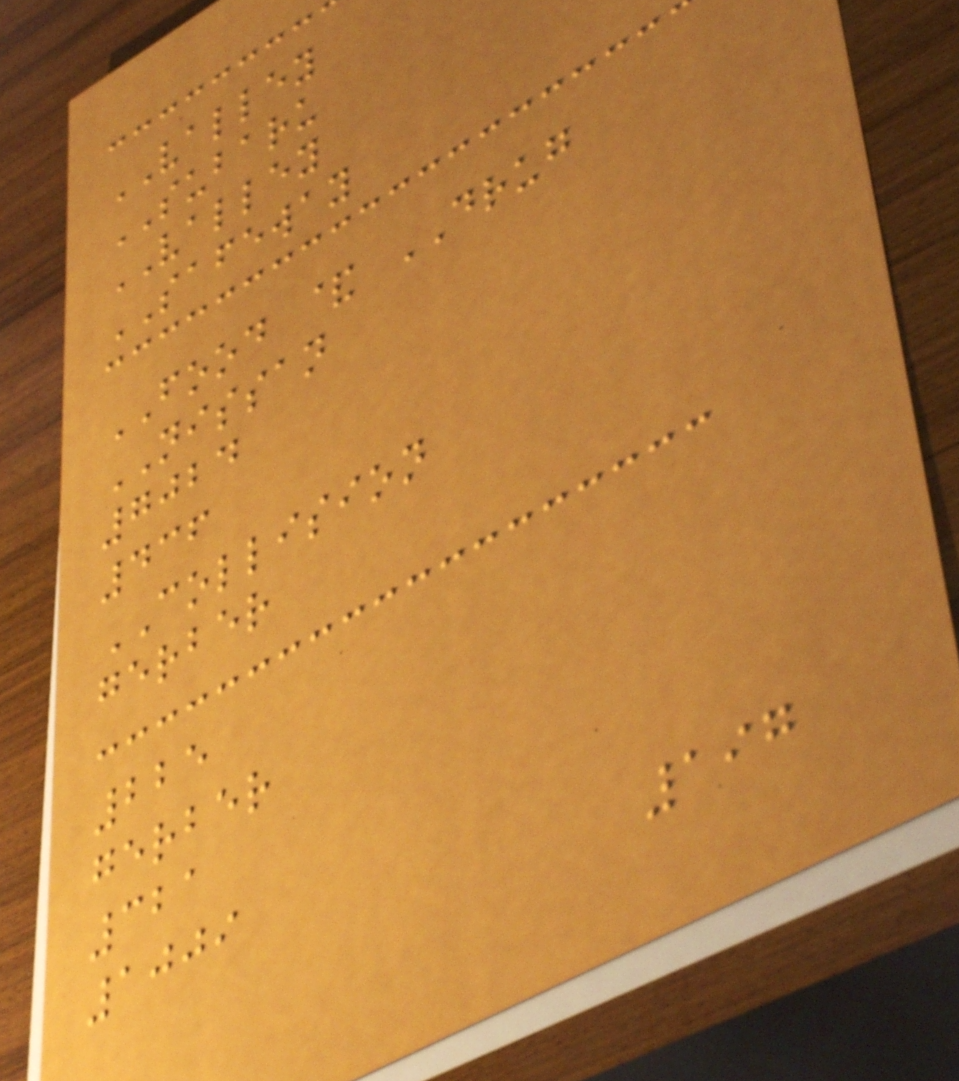VALLEY
SUBARU
VALLEY
SAFEWAY
FOOD & DRUG
NISSAN
7024
436
COLLISION
gerber
225
gerber
321
1009
197
